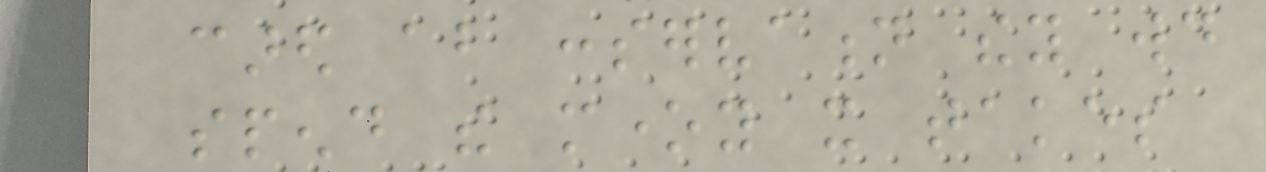cared about conservation they would
spend the money it takes
